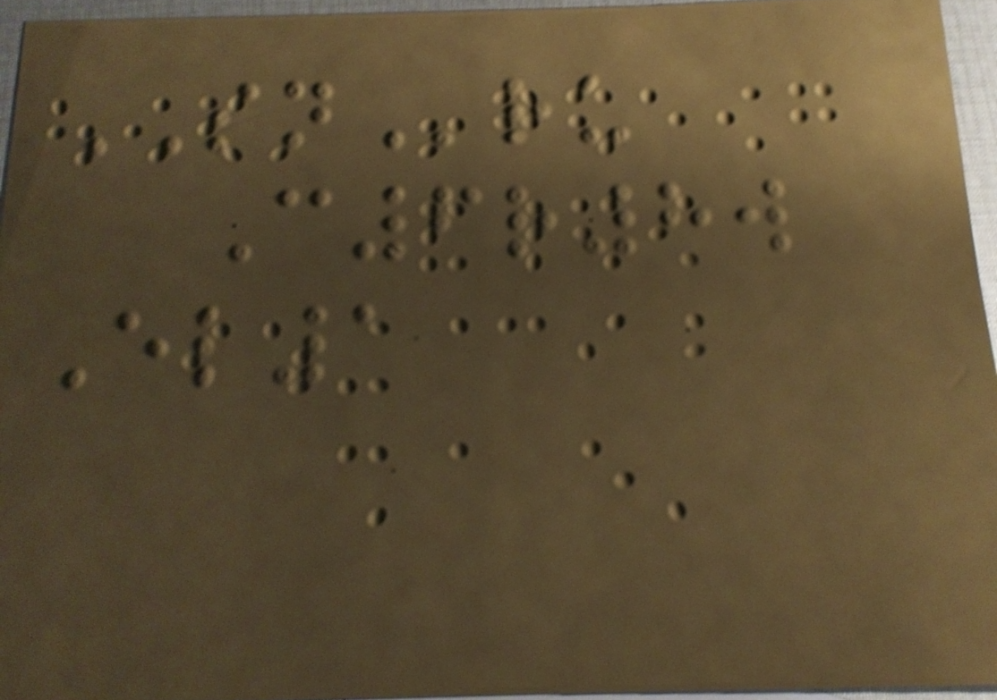SNru
C6r8w
El1
